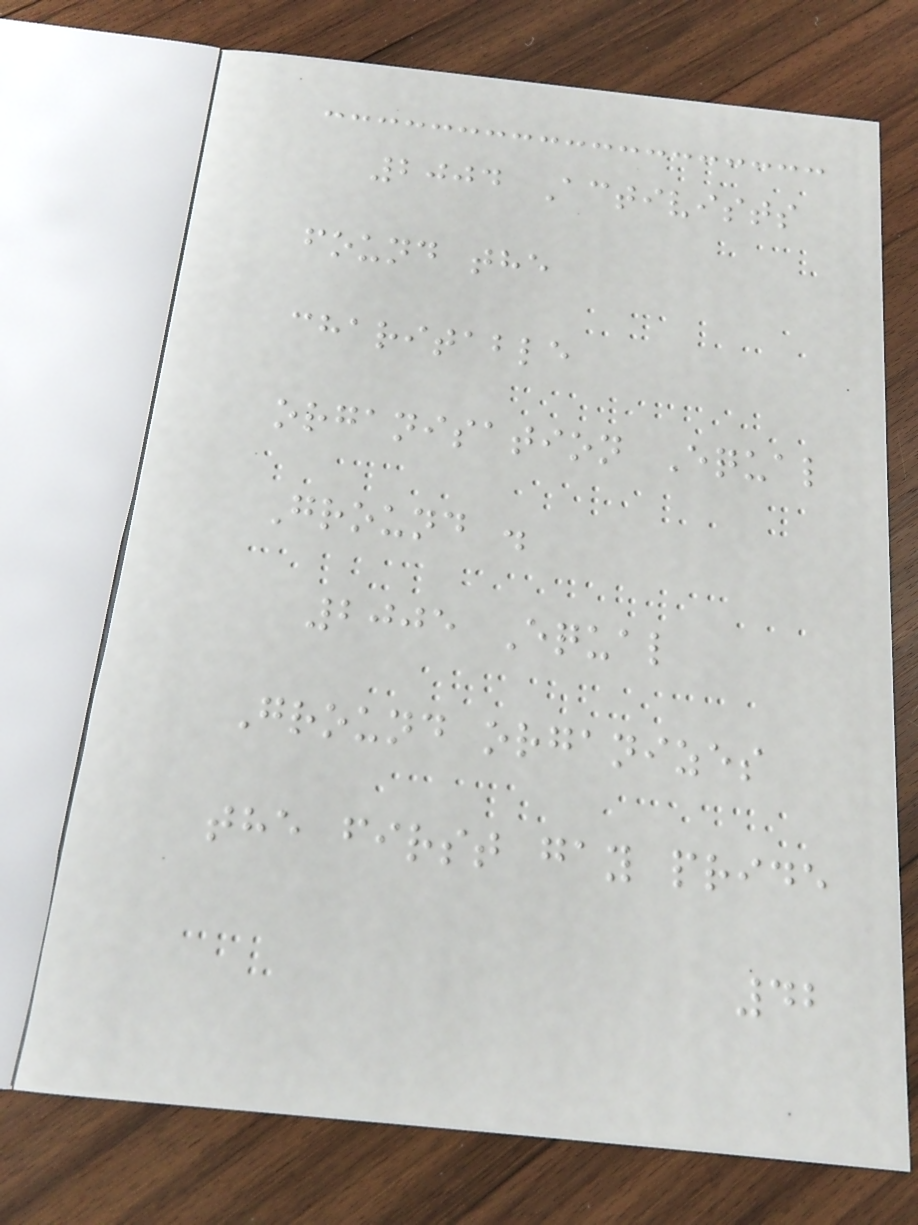2004 Activists
found the
charitable
organisation Equal
Ground .
2005 Equal
Ground organizes
the first gay pride
42
